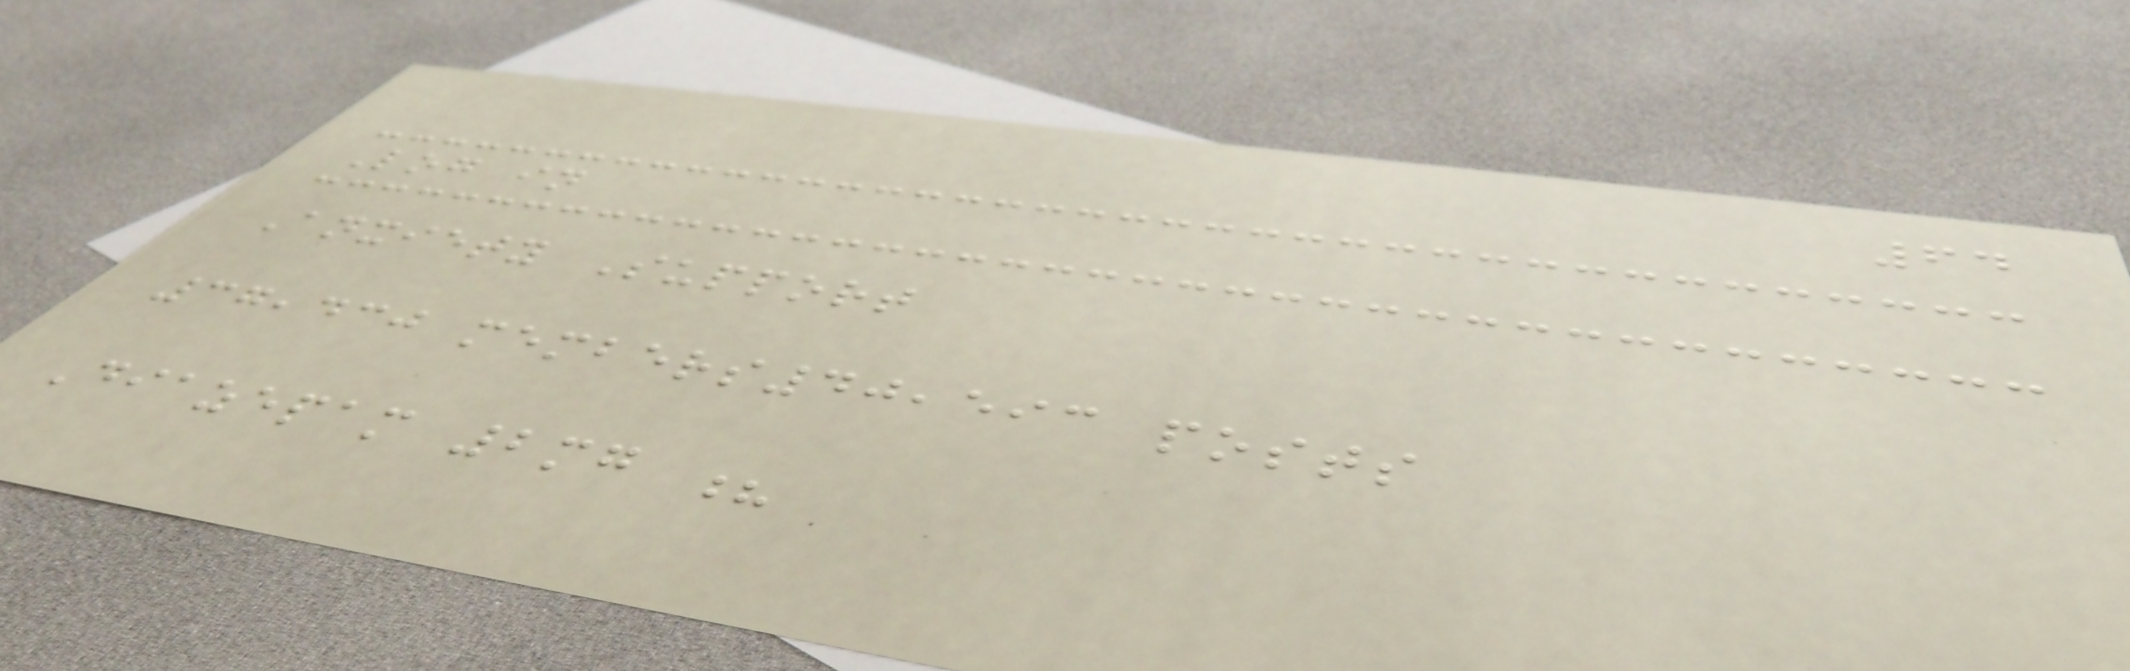64
Log in
Anxiety Support
37,430 members40,593 posts
Diazepam 2mg ?
